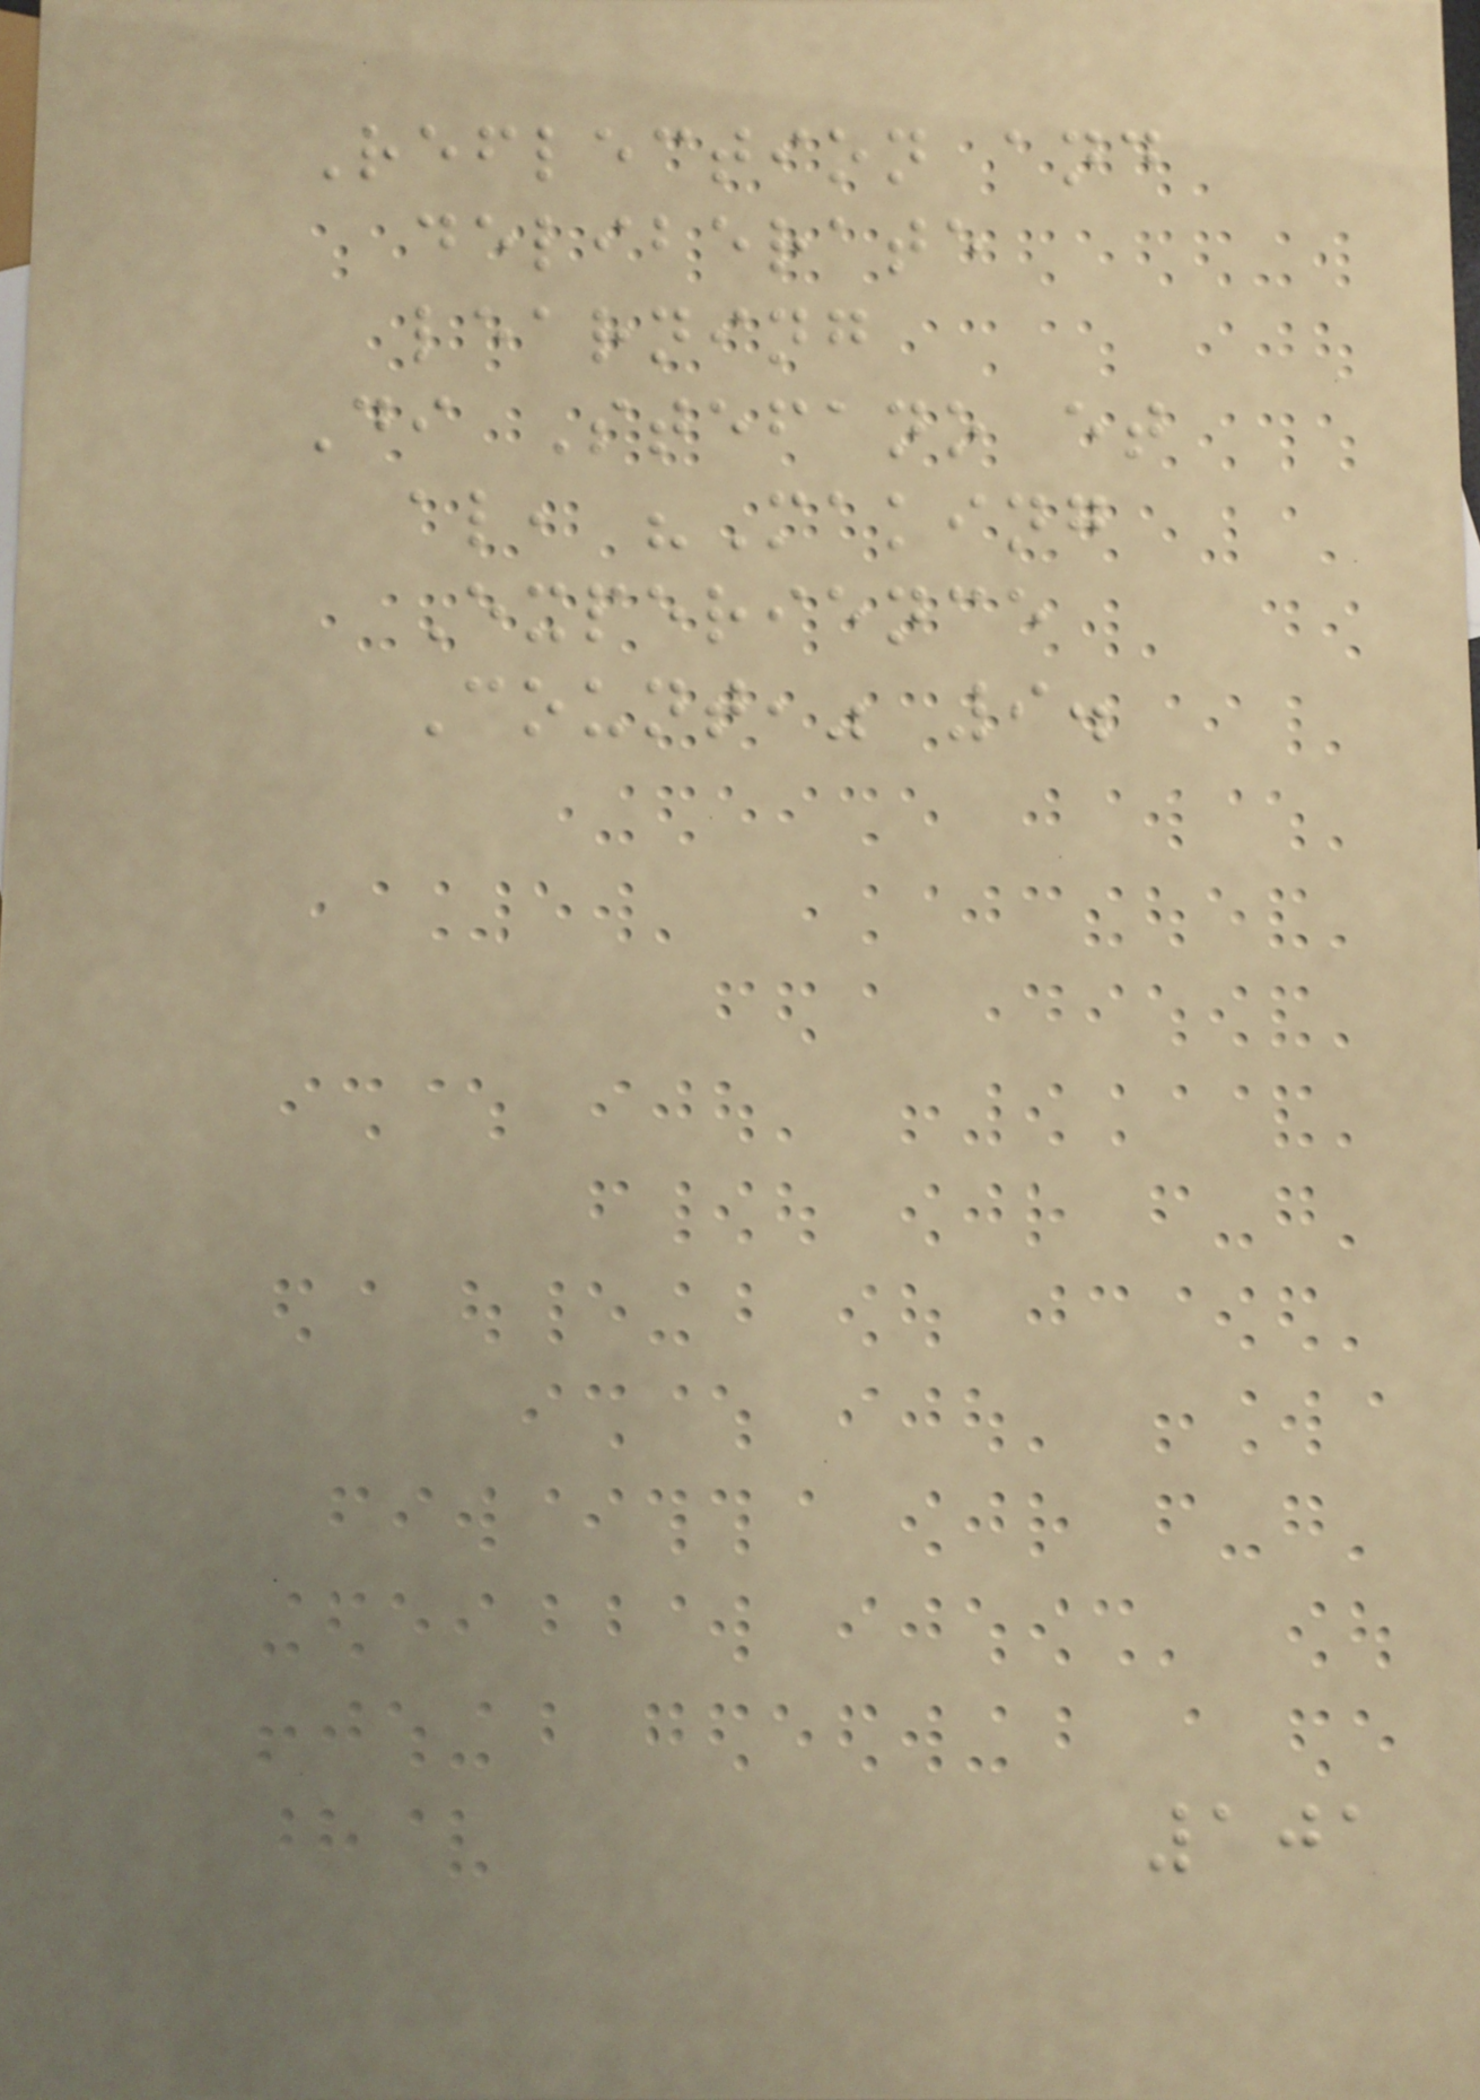Reflection and
deliberate
learning
Di Stefano et
al, "Making
Experience
Count," 9.
101
